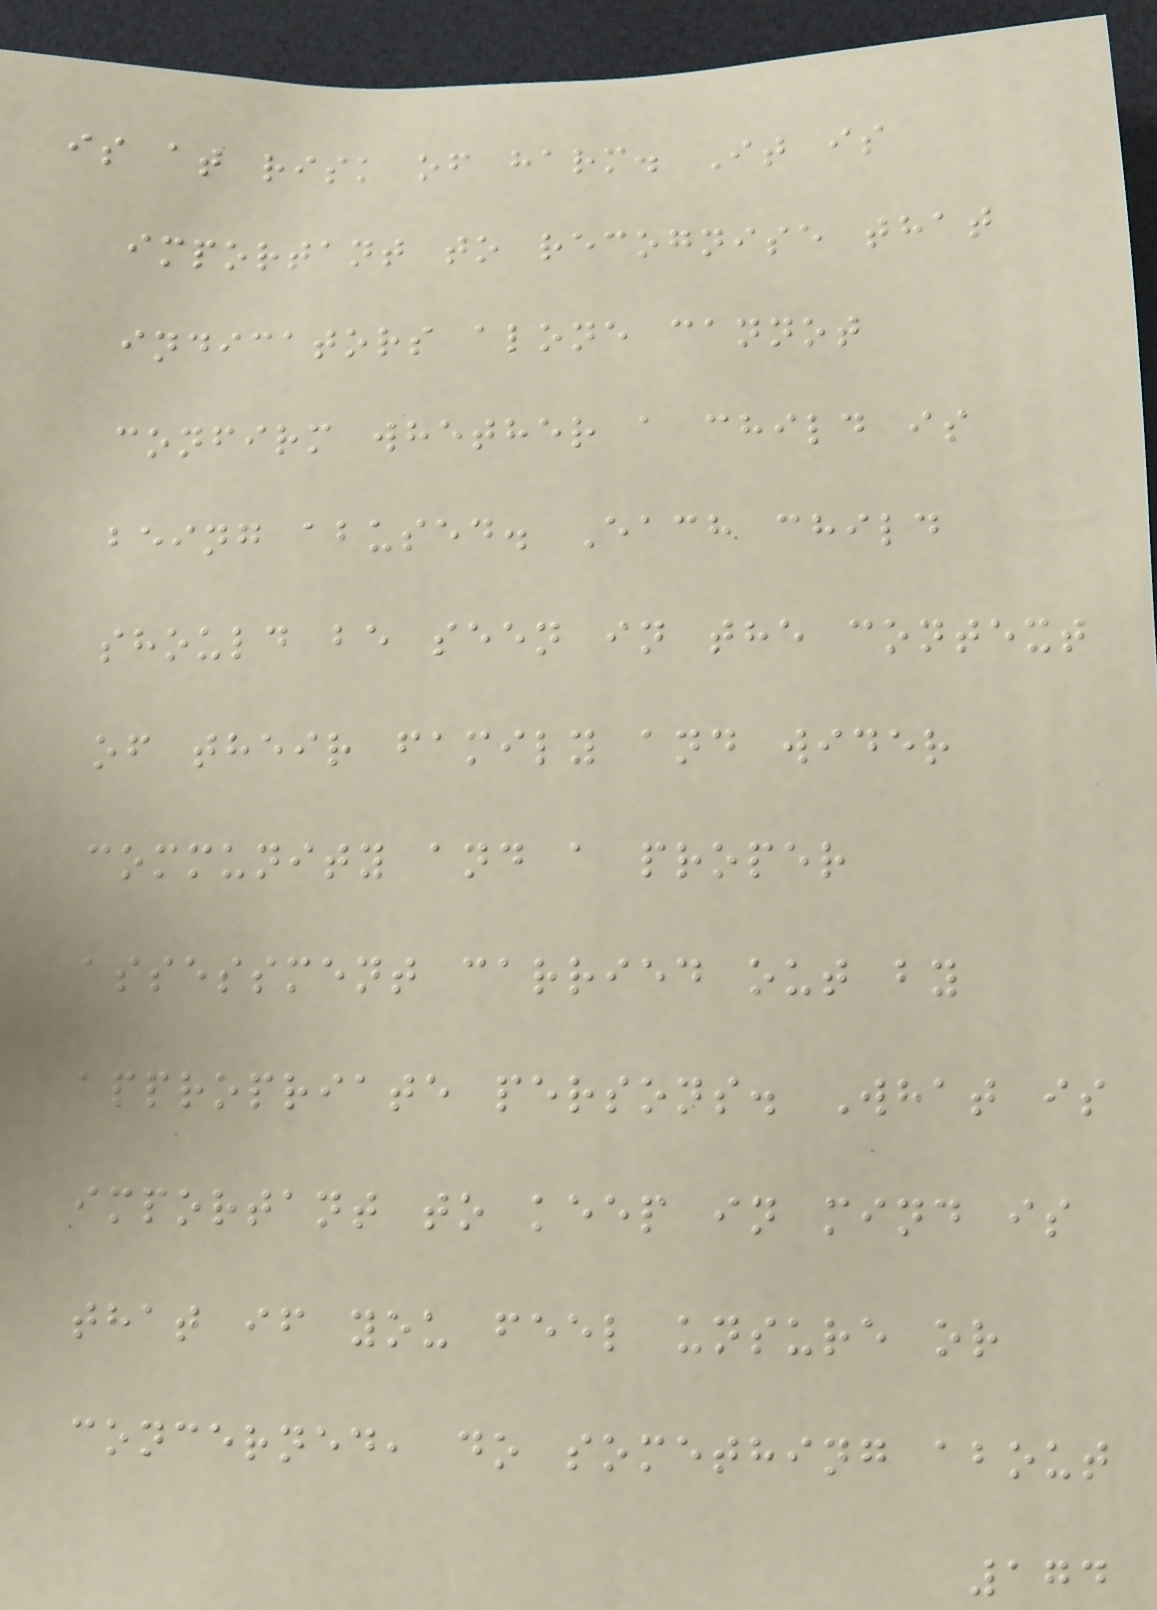is at risk of harm. It is
important to recognise that
indicators alone cannot
confirm whether a child is
being abused. Each child
should be seen in the context
of their family and wider
community and a proper
assessment carried out by
appropriate persons. What is
important to keep in mind is
that if you feel unsure or
concerned, do something about
174
